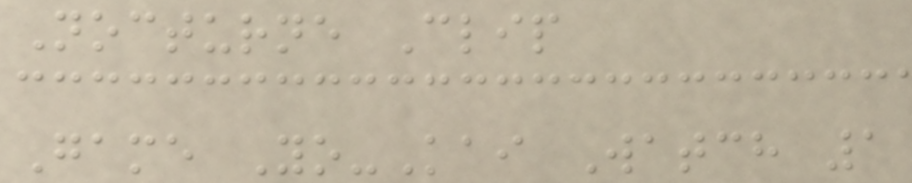Nocturne Clip
Game Yo-Kai Watch 1
